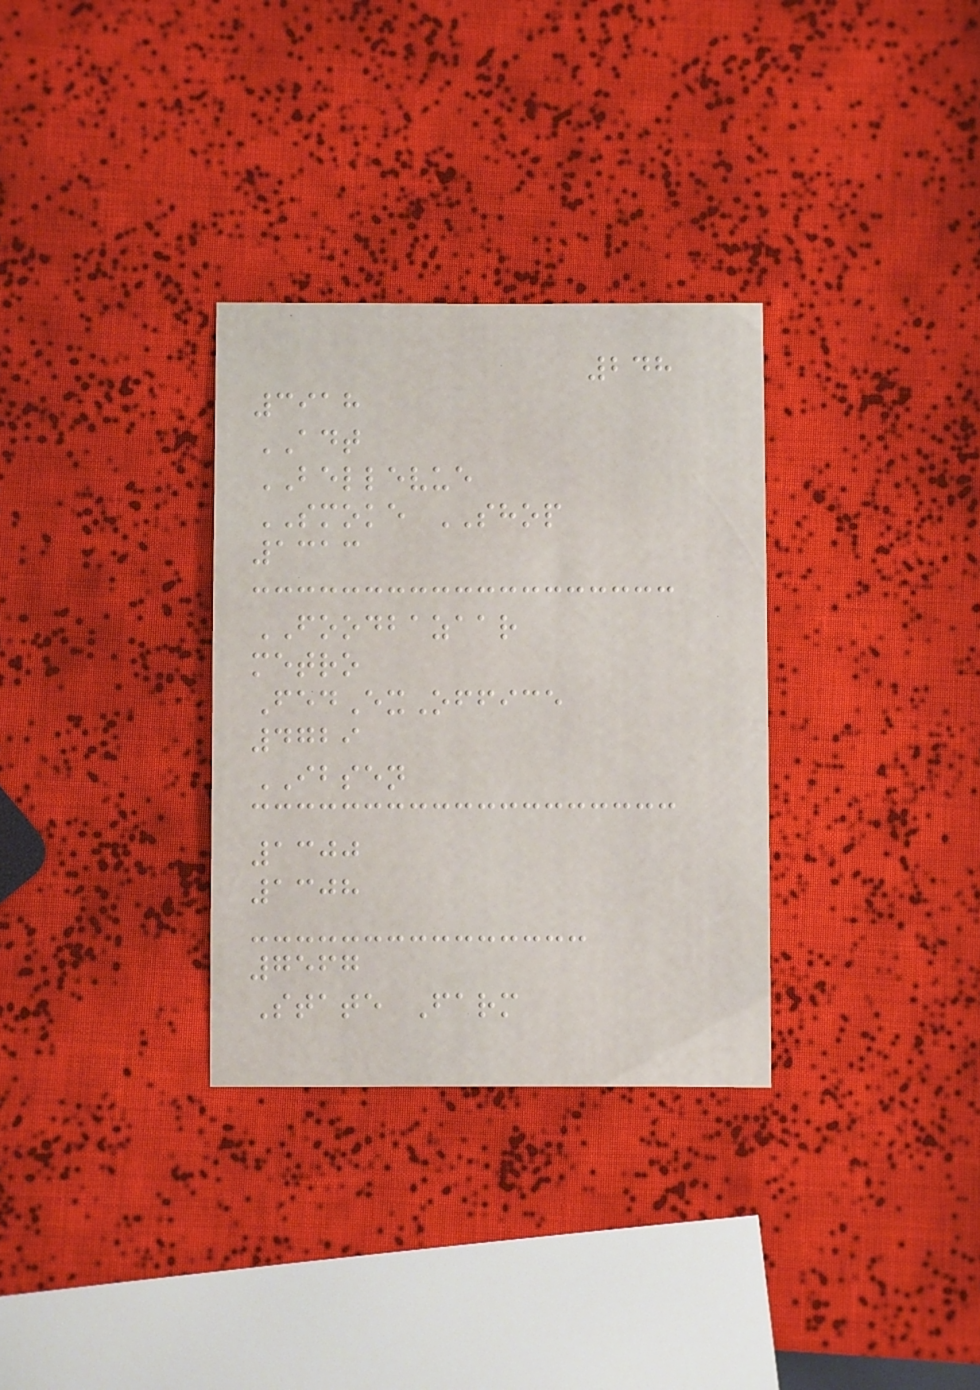248
3918
ADT
BELLEVUE
SMOKE SHOP
1313
FOODBAZAAR
metro
FedExOffice
4729
IBSEN
1300
1308
7567
State Farm
